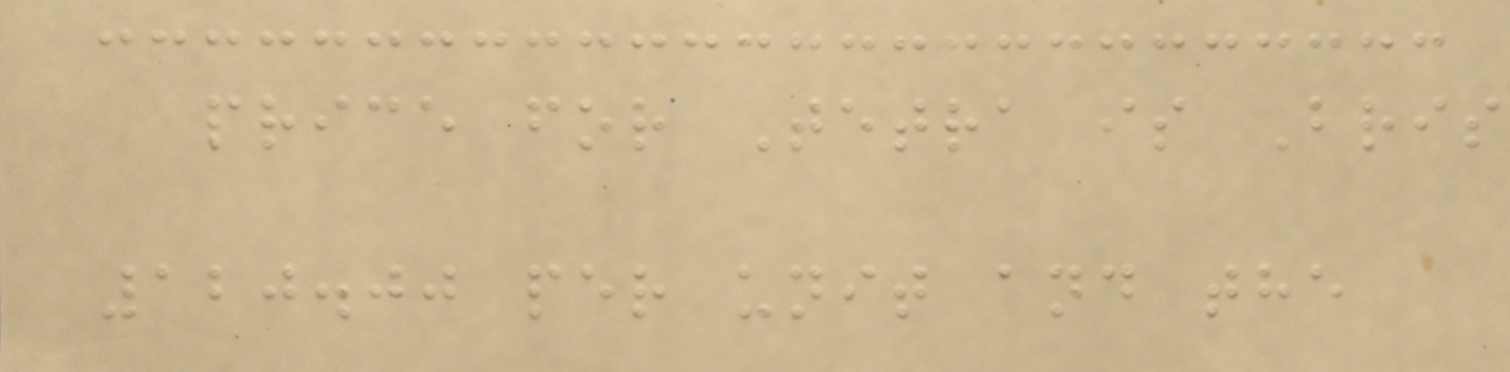price for Tetra is Bris
120.00 per unit and the
